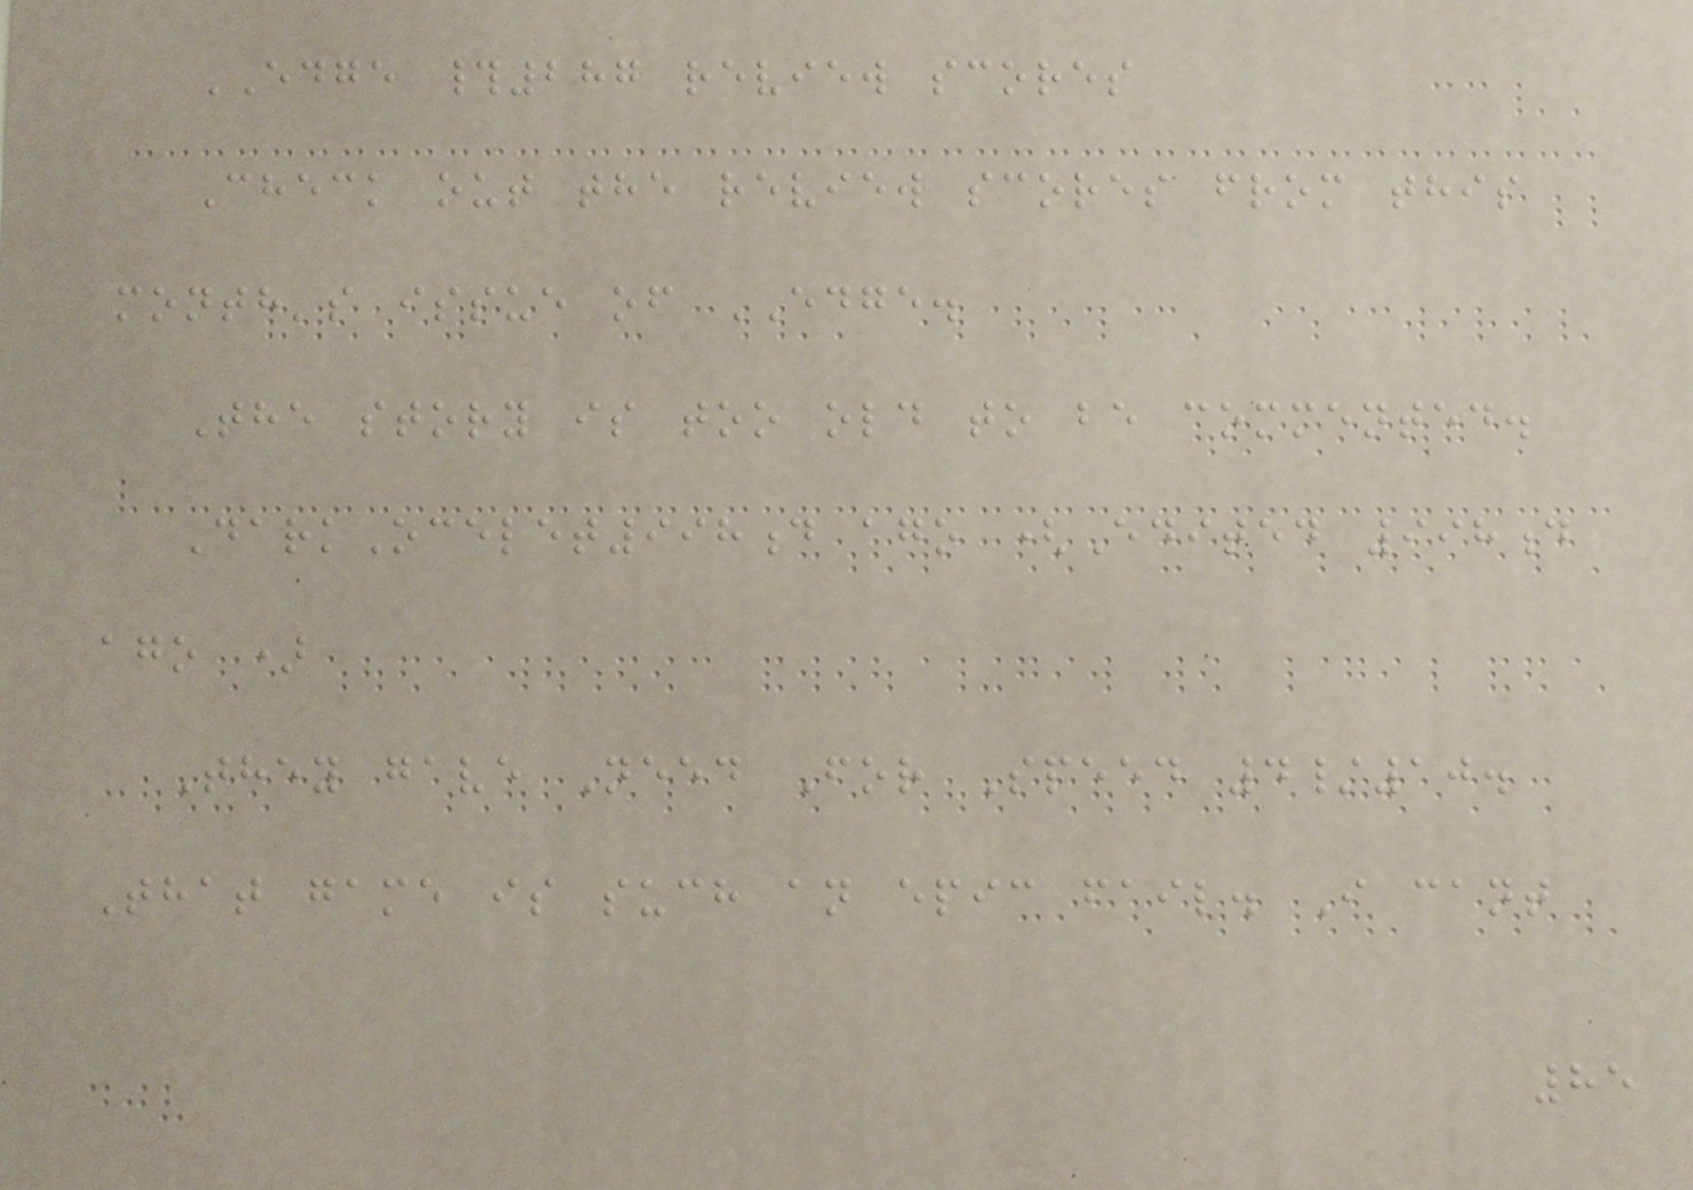EDGE #287 review scores
Check out the review scores from this
month's issue of EDGE.
The story is too old to be commented.
DarkOcelet998d ago (Edited 998d
ago )
They gave Need For Speed 4/10.
That game is such an epic fail. I cant
85
